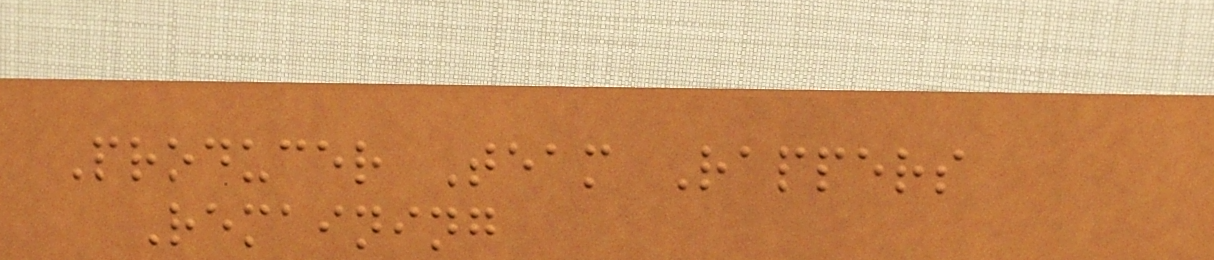Producer Team Rappers
Remaining
